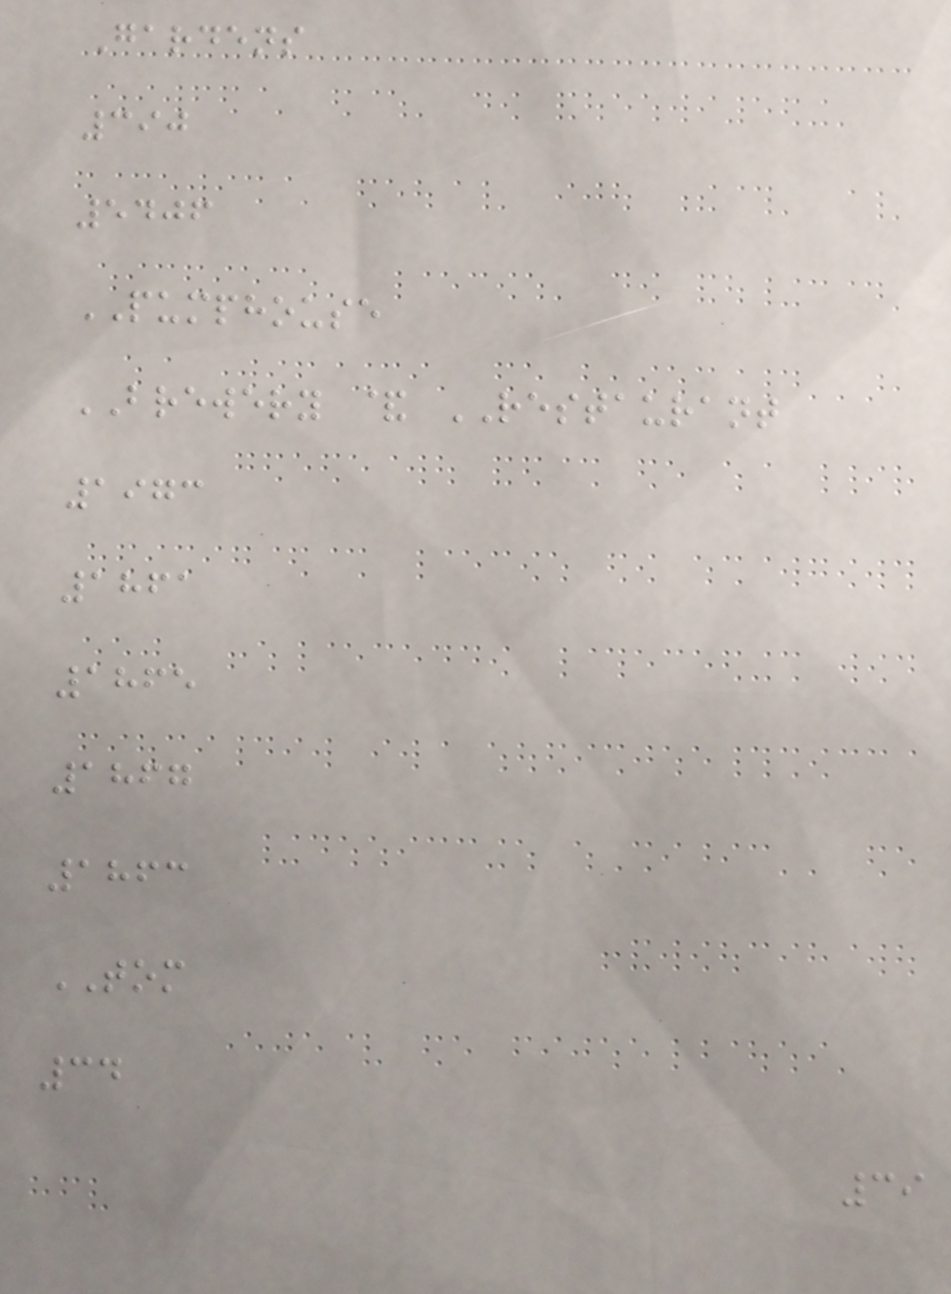Gardens
390
5406
PUMPHOUSE
BREWERY & RESTAURANT
1973
1861
1865
1867
1863
TOM
34
39
